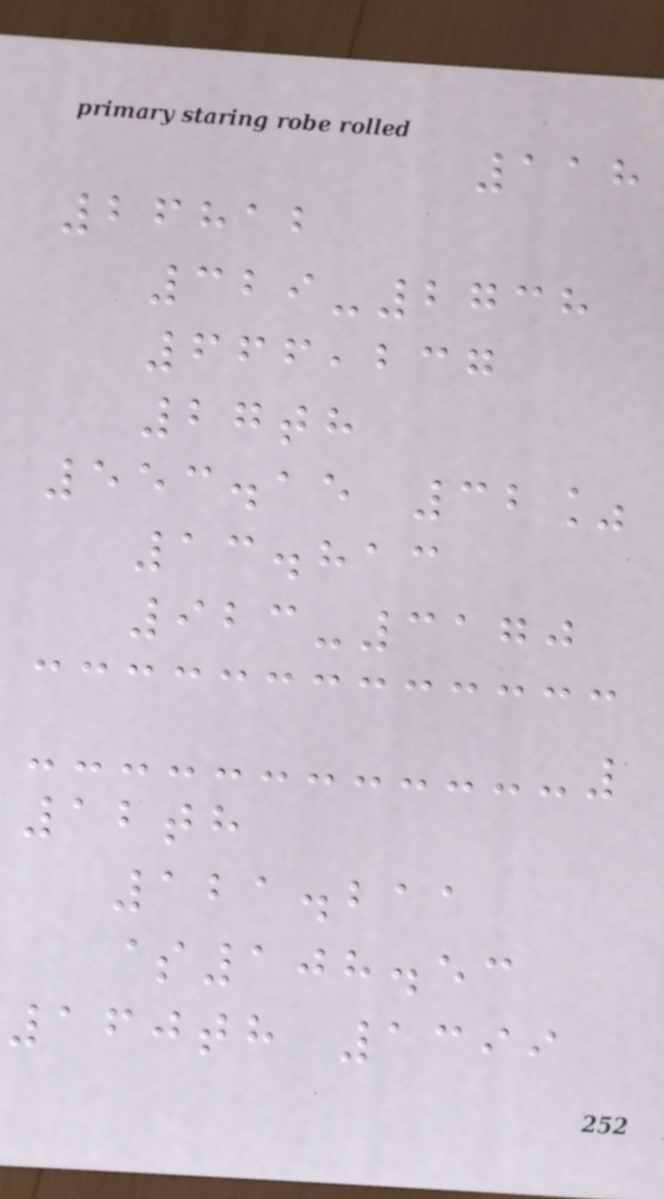118
26812
329-2738
666,237
27th
553.15 32%
13.813
923-3170
12th
121.211
$108.53
160th 1399
